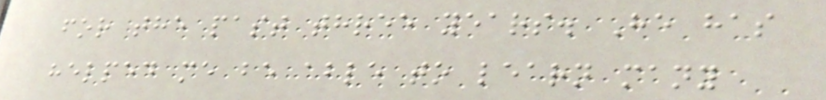for the past three years. He has
helped me be able to learn many
